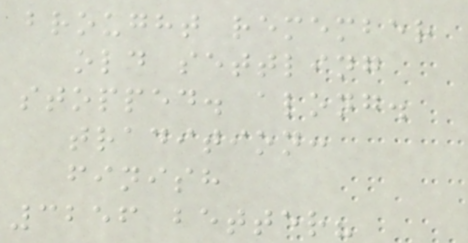brought remember
old settling
stopped. along.
tradition:
finish
3256 better?
